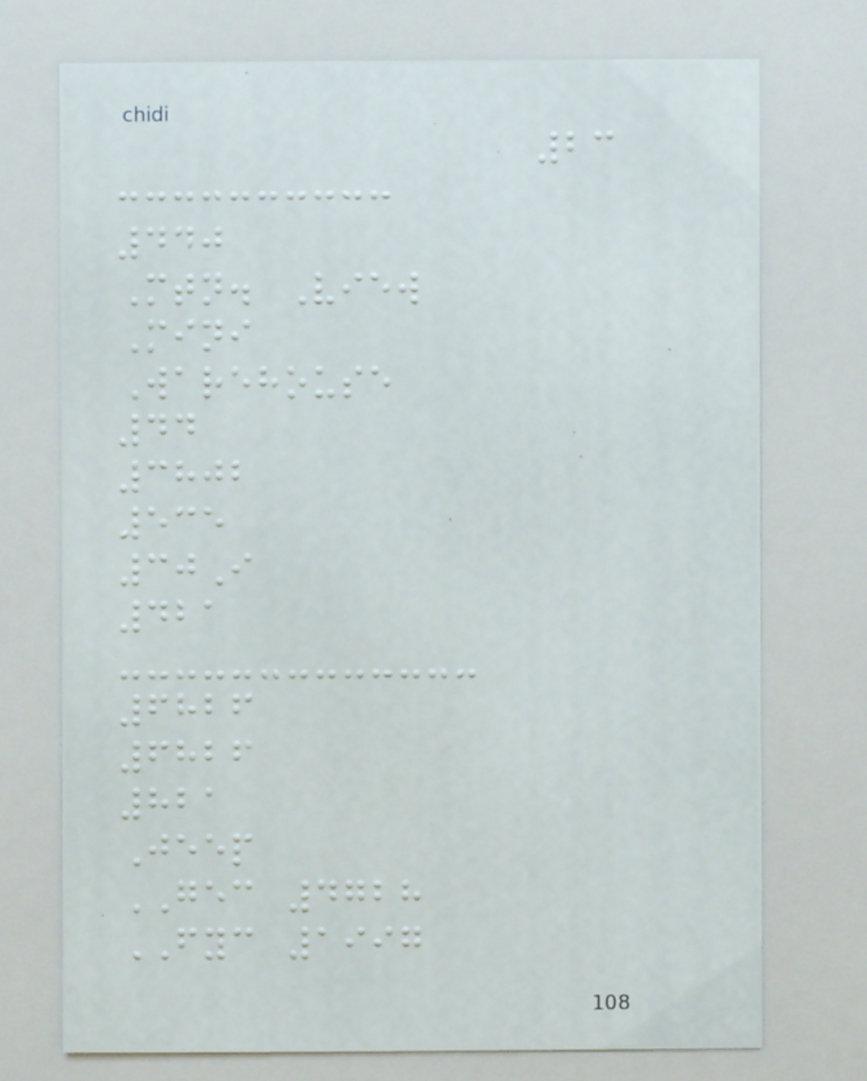23
440
Mtn. View
Mini
Warehouse
44
3802
535
30I
421
6826
6826
821
Jeep
GEC 4728
FYC 1997
